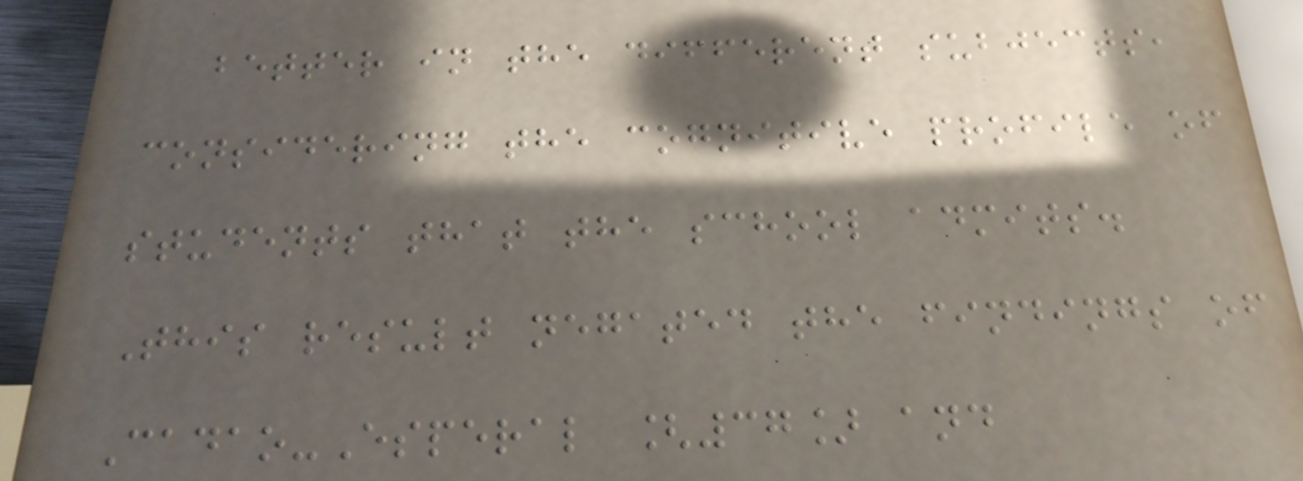better in the different subjects,
considering the cognitive profile of
students that the school admits.
This result negated the findings of
Cadao-Esperal [37] and
